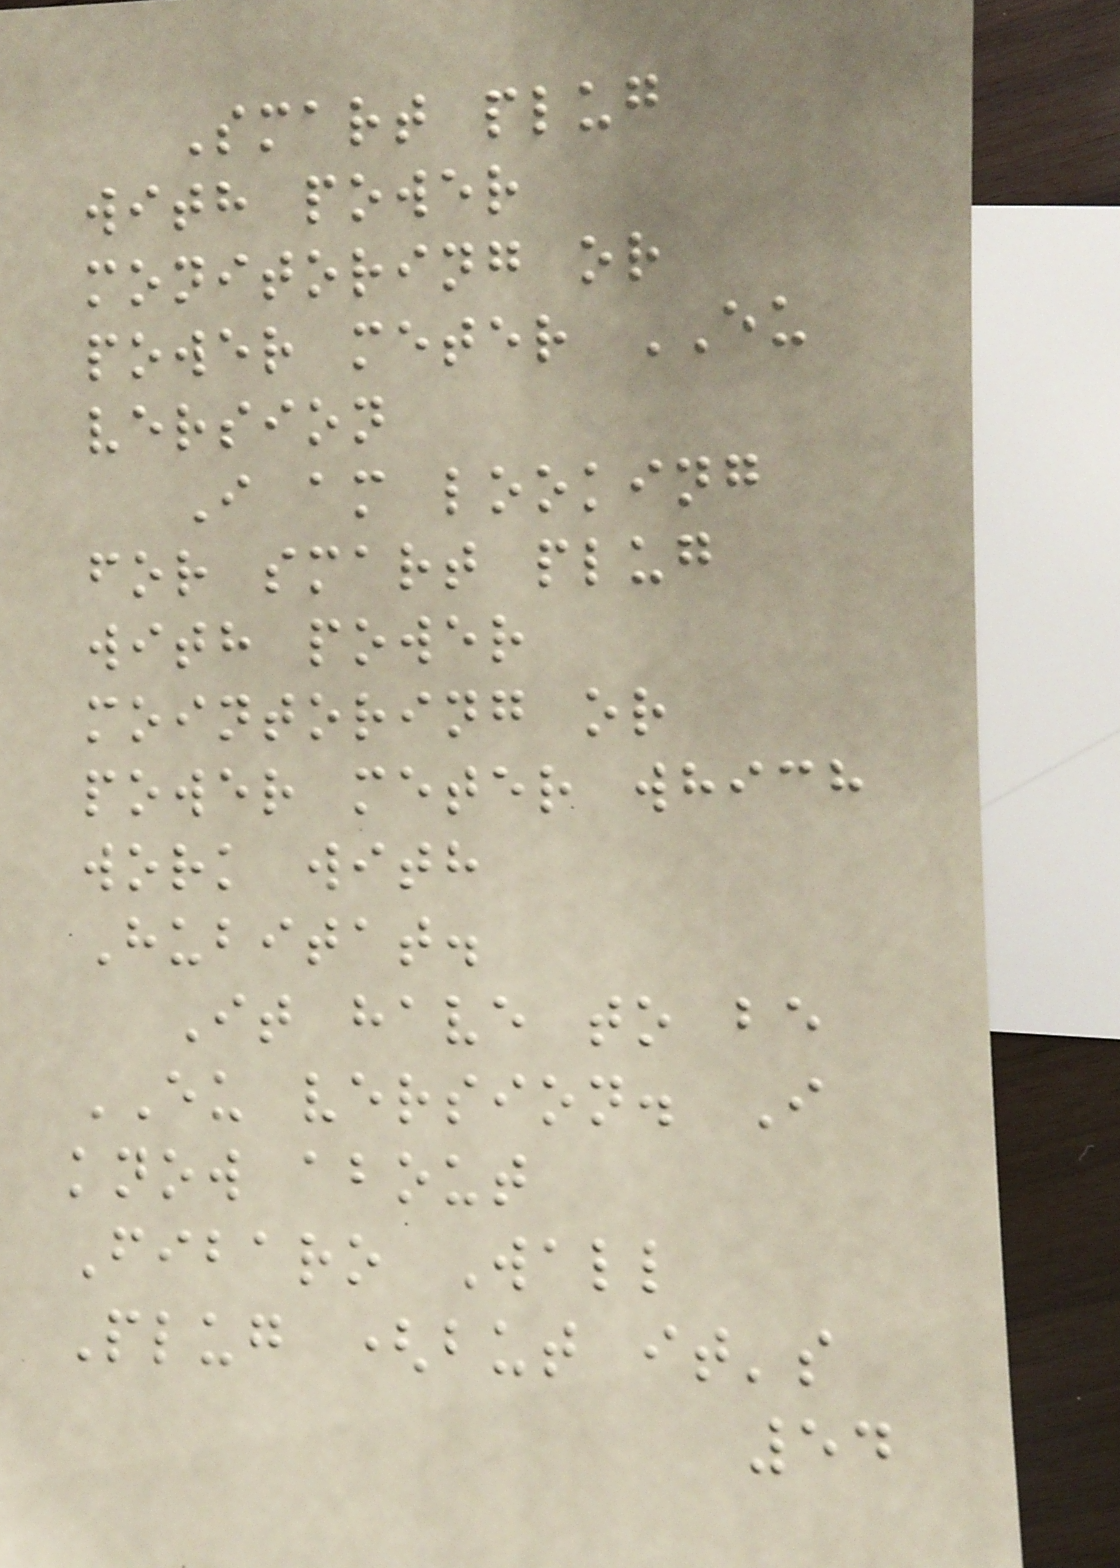Smart plug
with power
monitoring or
power meter EU
version
I am looking
for smart plug
with power
mointoring or
power meter which
work with
Hubitat.
It have to be
EU version. I
know about
Fibaro Wall
Plug (but it's
54
